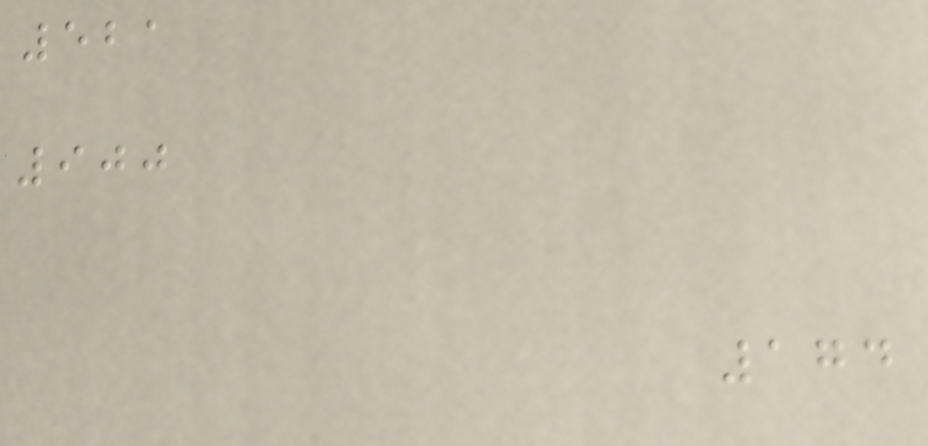521
900
174
